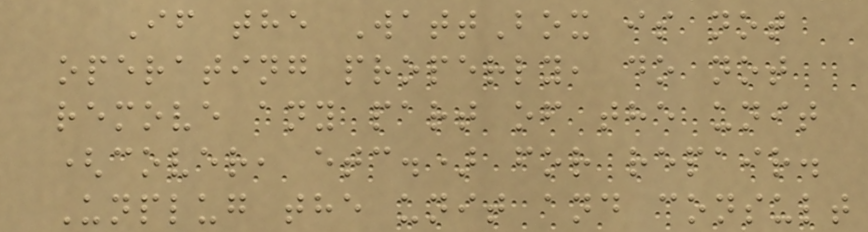If the WattBox is not
operating properly, do not
remove any part of the unit
(cover, etc.) for repair.
Unplug the unit and consult
